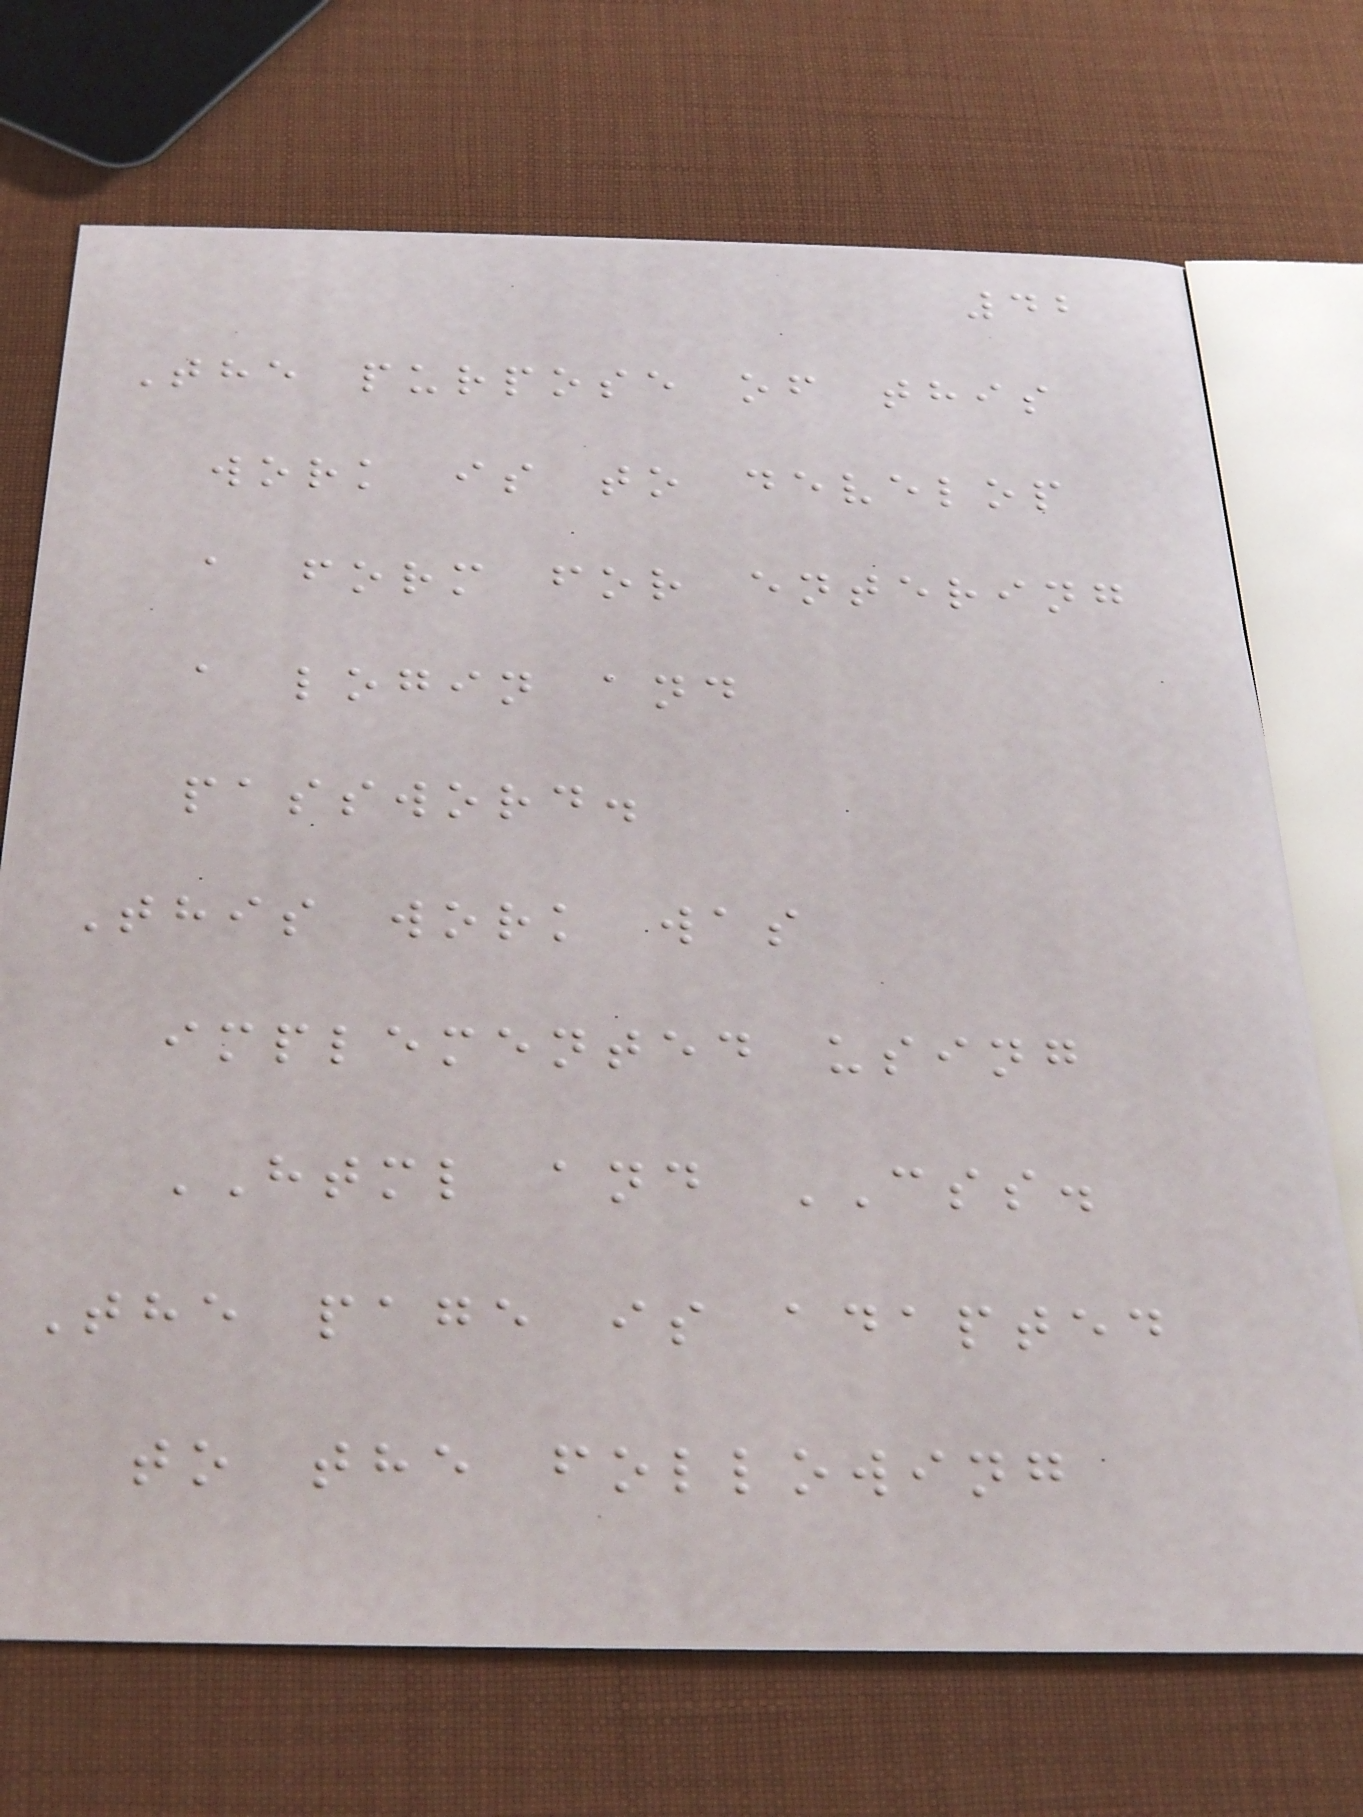42
The purpose of this
work is to develop
a form for entering
a login and
password.
This work was
implemented using
HTML and CSS.
The page is adapted
to the following
